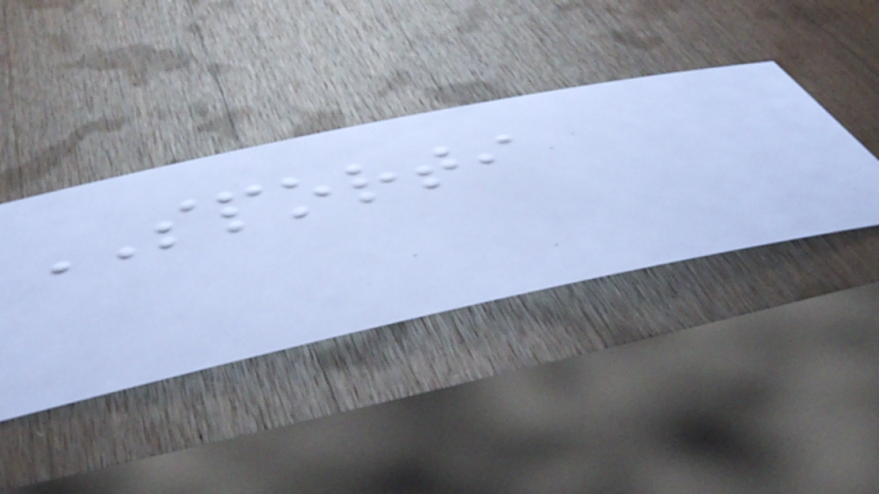SPORTI
